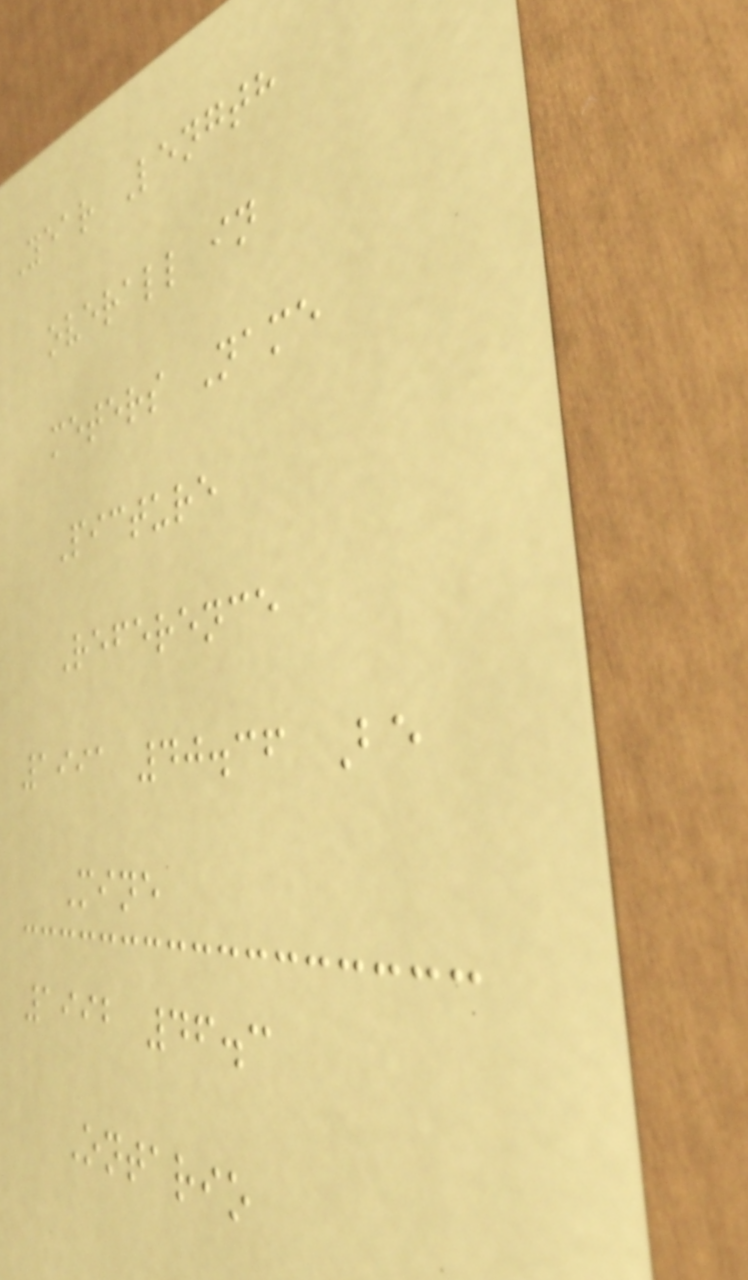Year Length
overall in
meters Name
Picture
Reference
1991 40.36 Be
Mine
1992 46.3
Ontario
